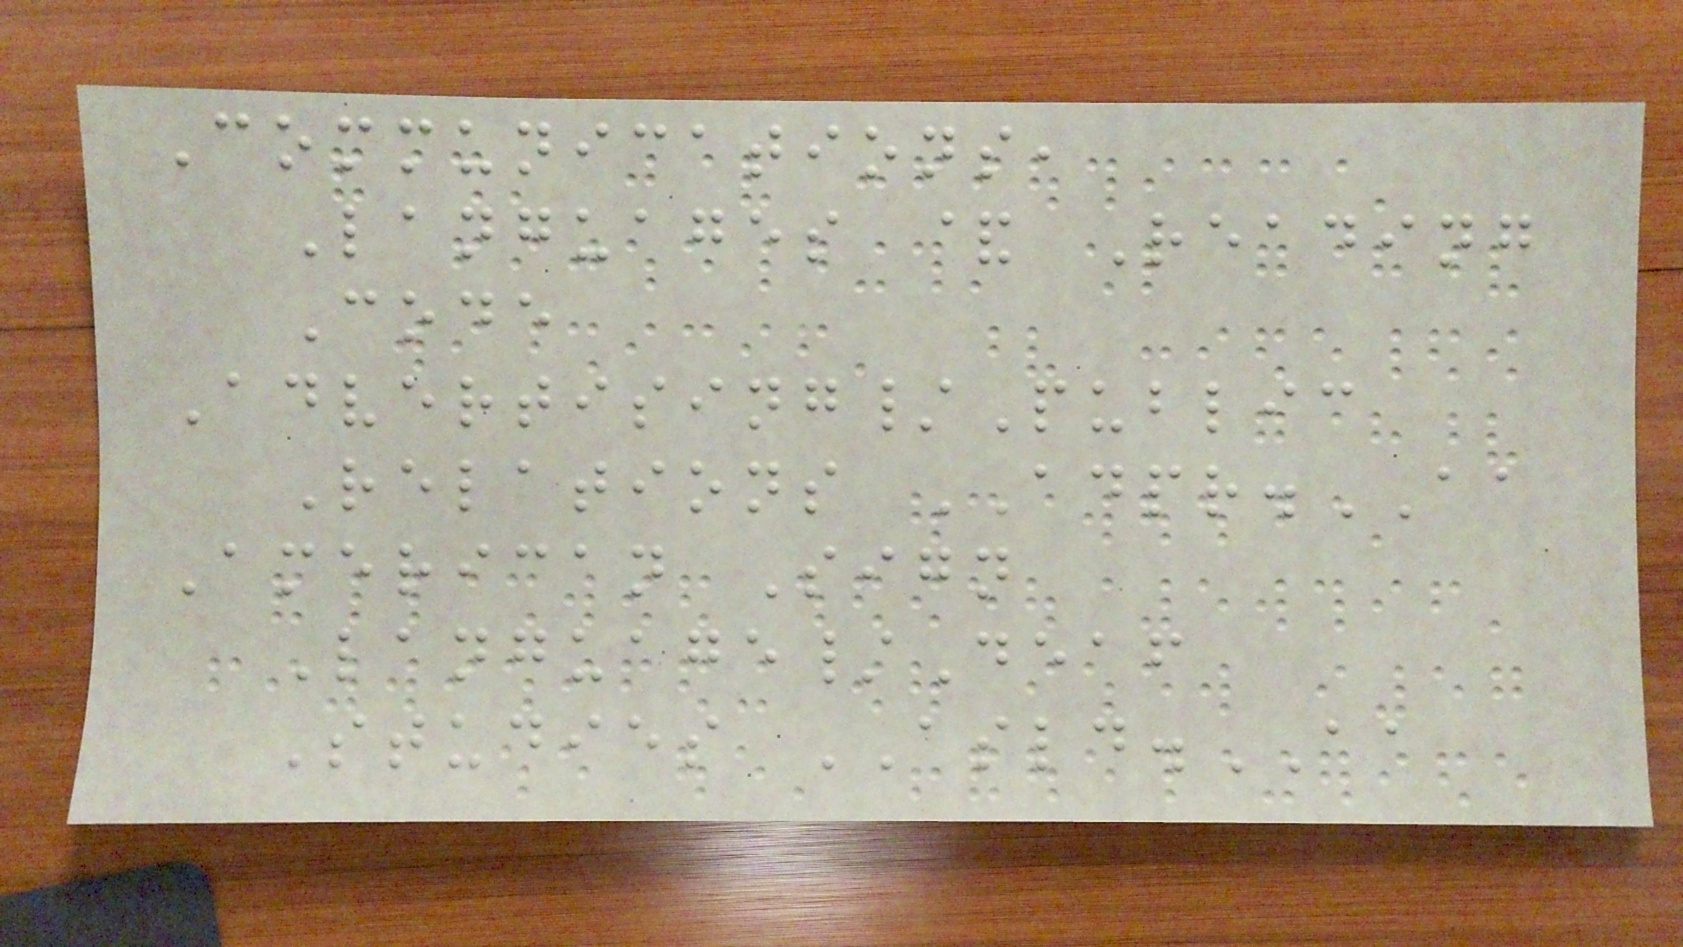Communications,
Languages & Reading
Code
Advertising/Public
Relations ADPR.AA
American Sign
Language/Deaf
Studies ASLD.AA
